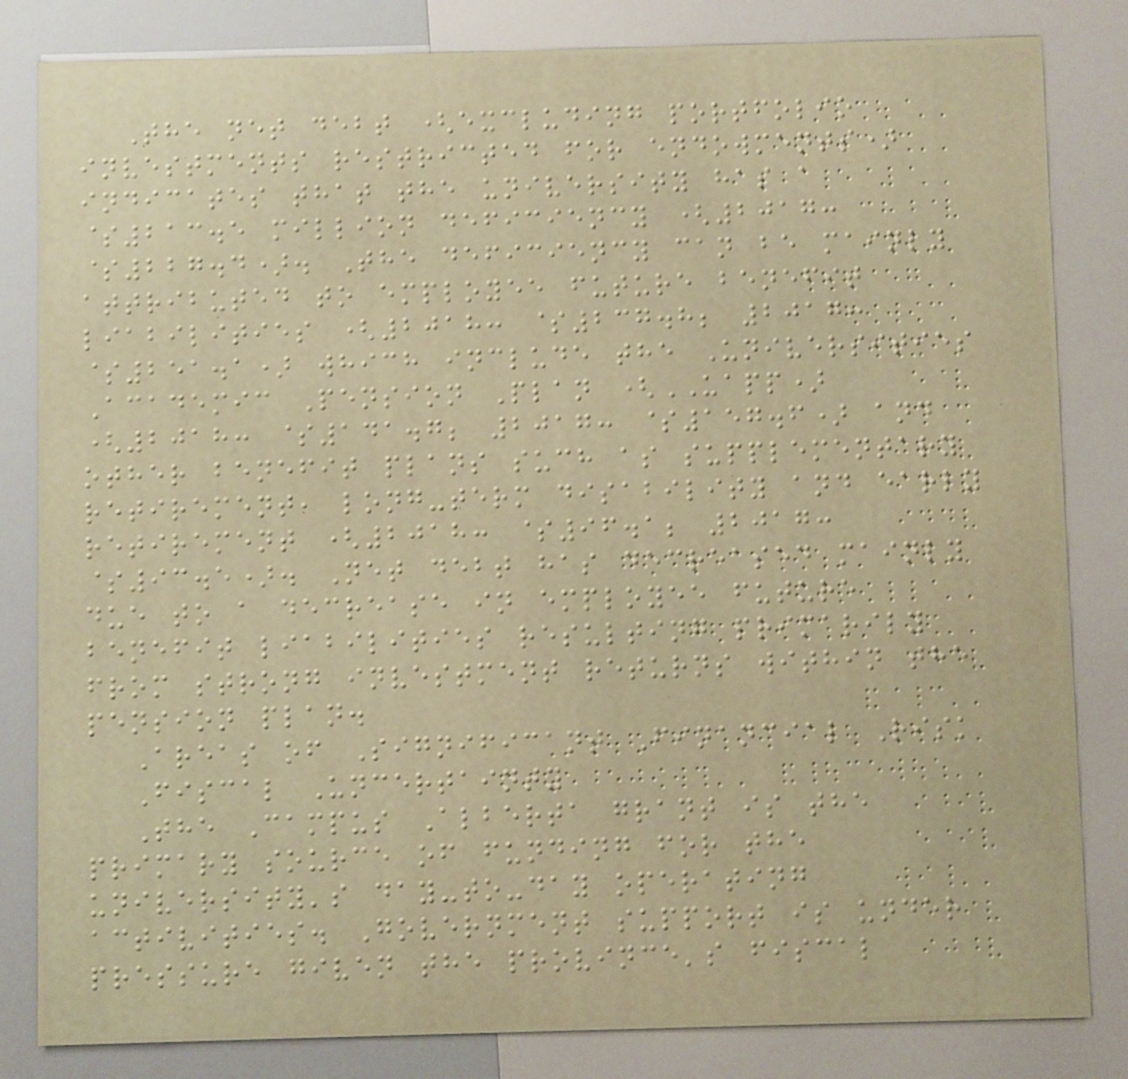The net debt (excluding portfolio
investments restricted for endowments)
indicates that the university has a
$213.5 million deficiency (2017:
$227.4). The deficiency can be mainly
attributed to employee future benefit
liabilities (2018: $237.8; 2017:
$251.1) which include the Universities
Academic Pension Plan (UAPP)
(2018: $141.7; 2017: $157.6) and
other benefit plans such as supplementary
retirement, long-term disability and early
retirement (2018: $96.1; 2017:
$93.5). Net debt has decreased mainly
due to a decrease in employee future
benefit liabilities resulting primarily
from strong investment returns within the
pension plan.
Areas of Significant Financial Risk
Fiscal Uncertainty
The Campus Alberta grant is the
primary source of funding for the
university's day-to-day operating
activities. Government support is under
pressure given the province's fiscal
